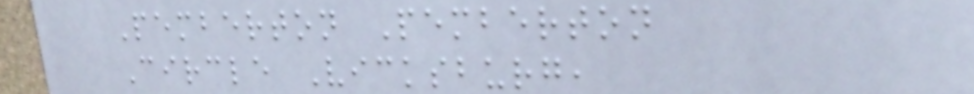Pemberton Pemberton
Circle Vicksburg,
